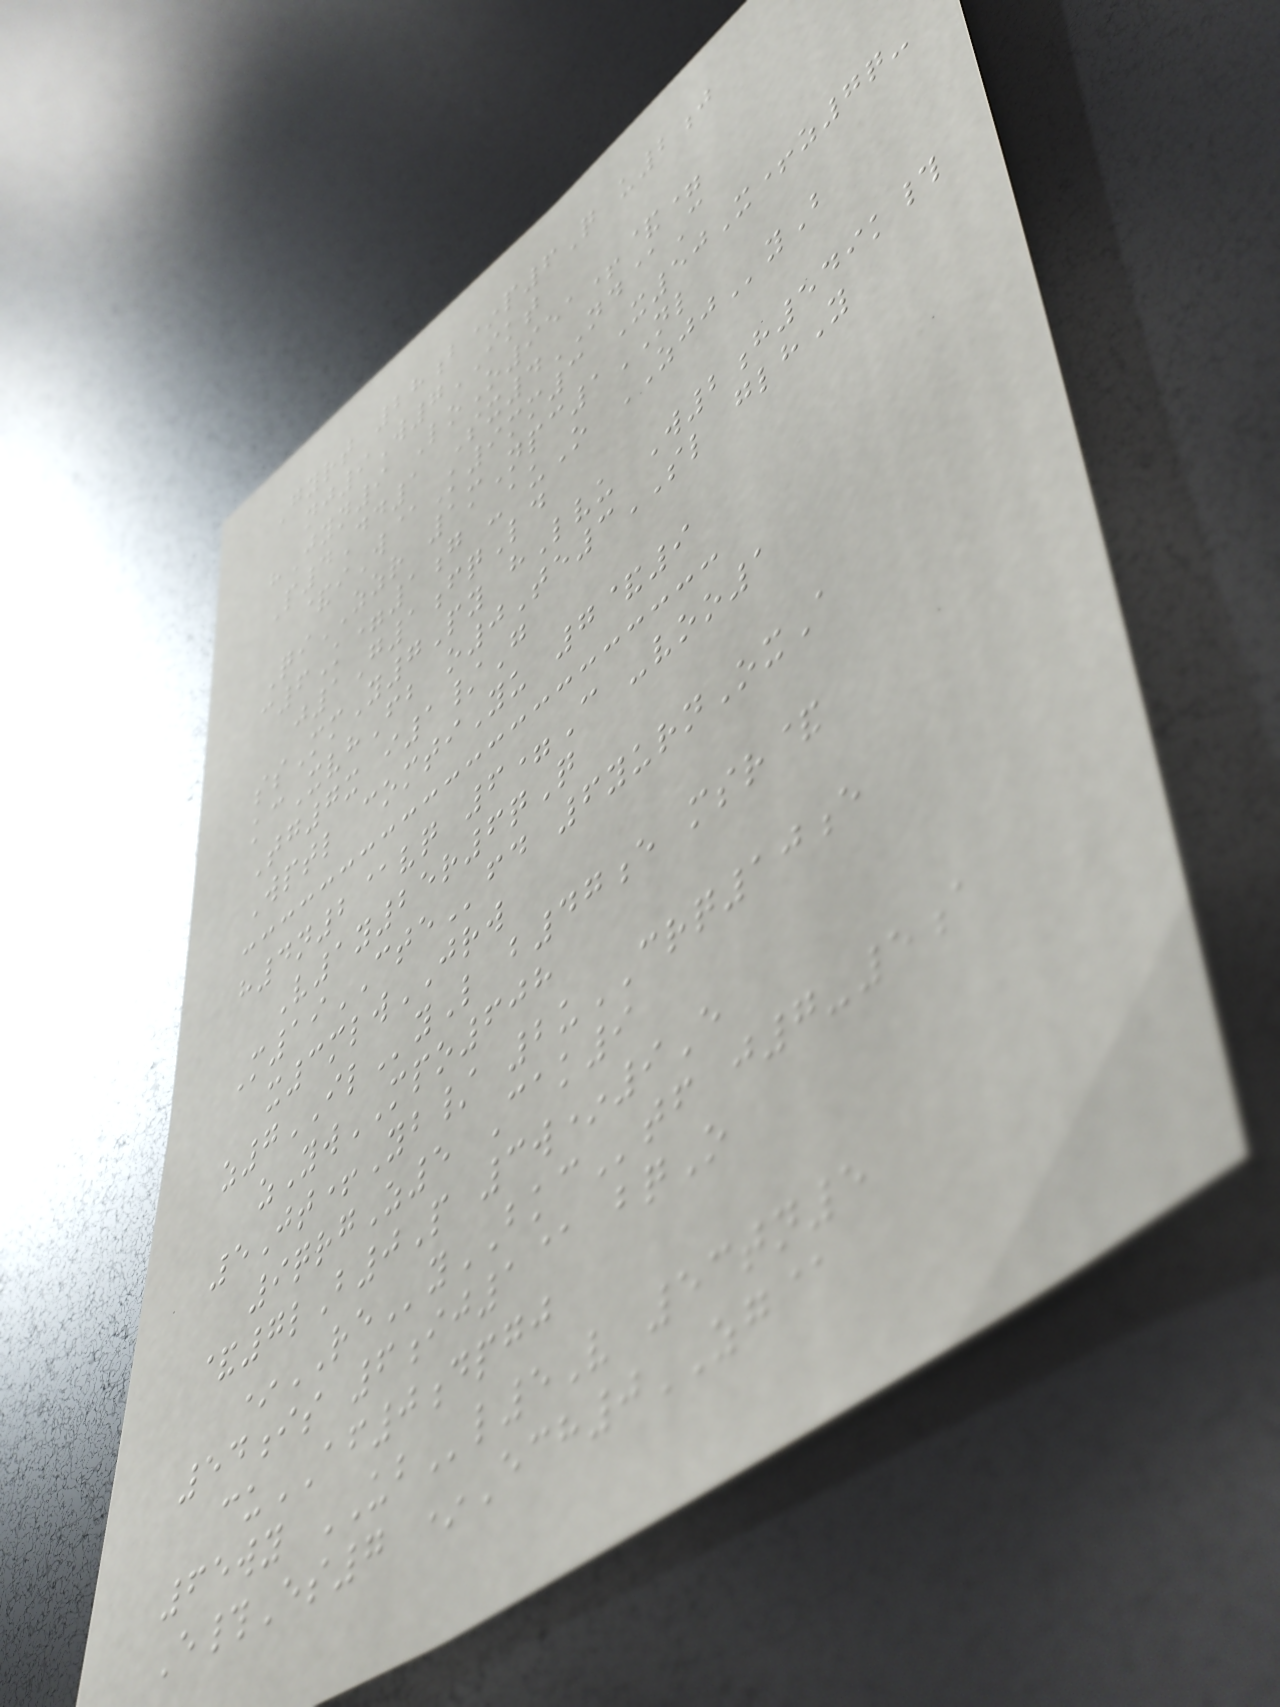Gyrt 28b*p6Q u2j
nj9W7IKT
hJyn9 LoO951+&=
P4Dd1 Sx4ND@C
&iW@K9mm3 X50X+z7q-
QiZZR 1mNpc1NL
c6K=1g -auO ZJJyB
j1G1fqLd
ssMmY7Py hLvu W2h549k#
kcXvhFb o0Te3SL glhY
Tg7x i1/G
Wptl comtiYu 7&9
h4n2@vq 6=C -voo1
V1y25r6qQ
M19CTEfd 6yurnOxA
x3mlwJRW
z7ILyL b47e msr&
zYwMPO608
5Jt+Yb/ 2uCRQ10e
9qrgZ5 Cak9
&7lB0P 3w*9E
*REyBKCtf j7-5a
54is 6ij1@ bqO
cuAF0dpgj
65wy UBl5V 53tn5
E#Es7 *Ech0ZG@
